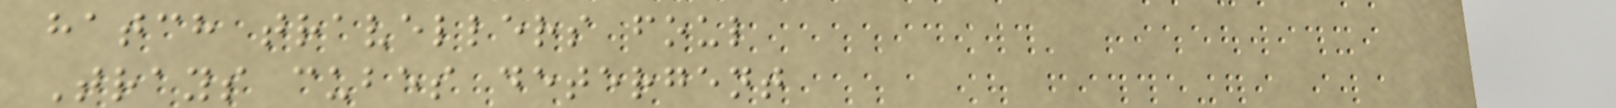hatch travellers foul
Trays cubes detergent
